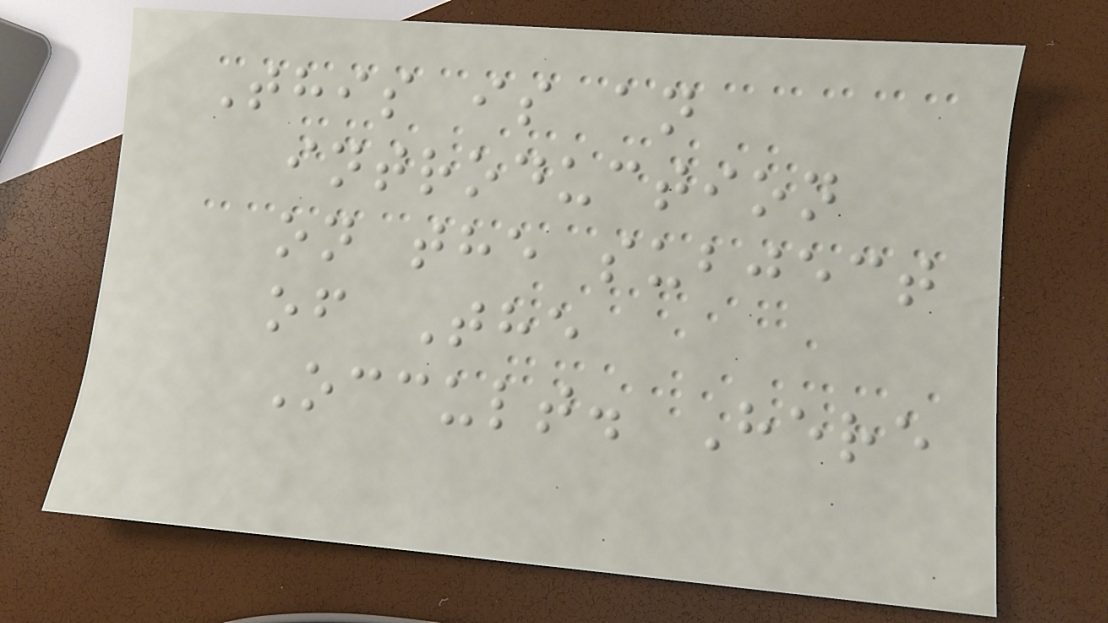This is an
introduction
on the subject
of The
Occult. Here
